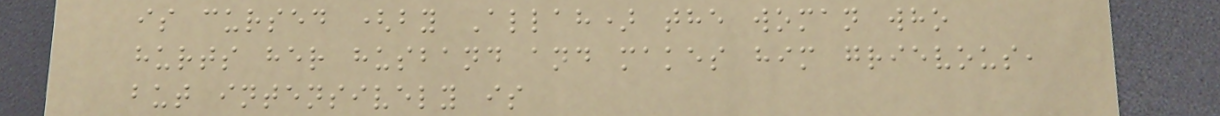is cursed (by Allah) the woman who
hurts her husband and makes him grievous,
but intensively is
